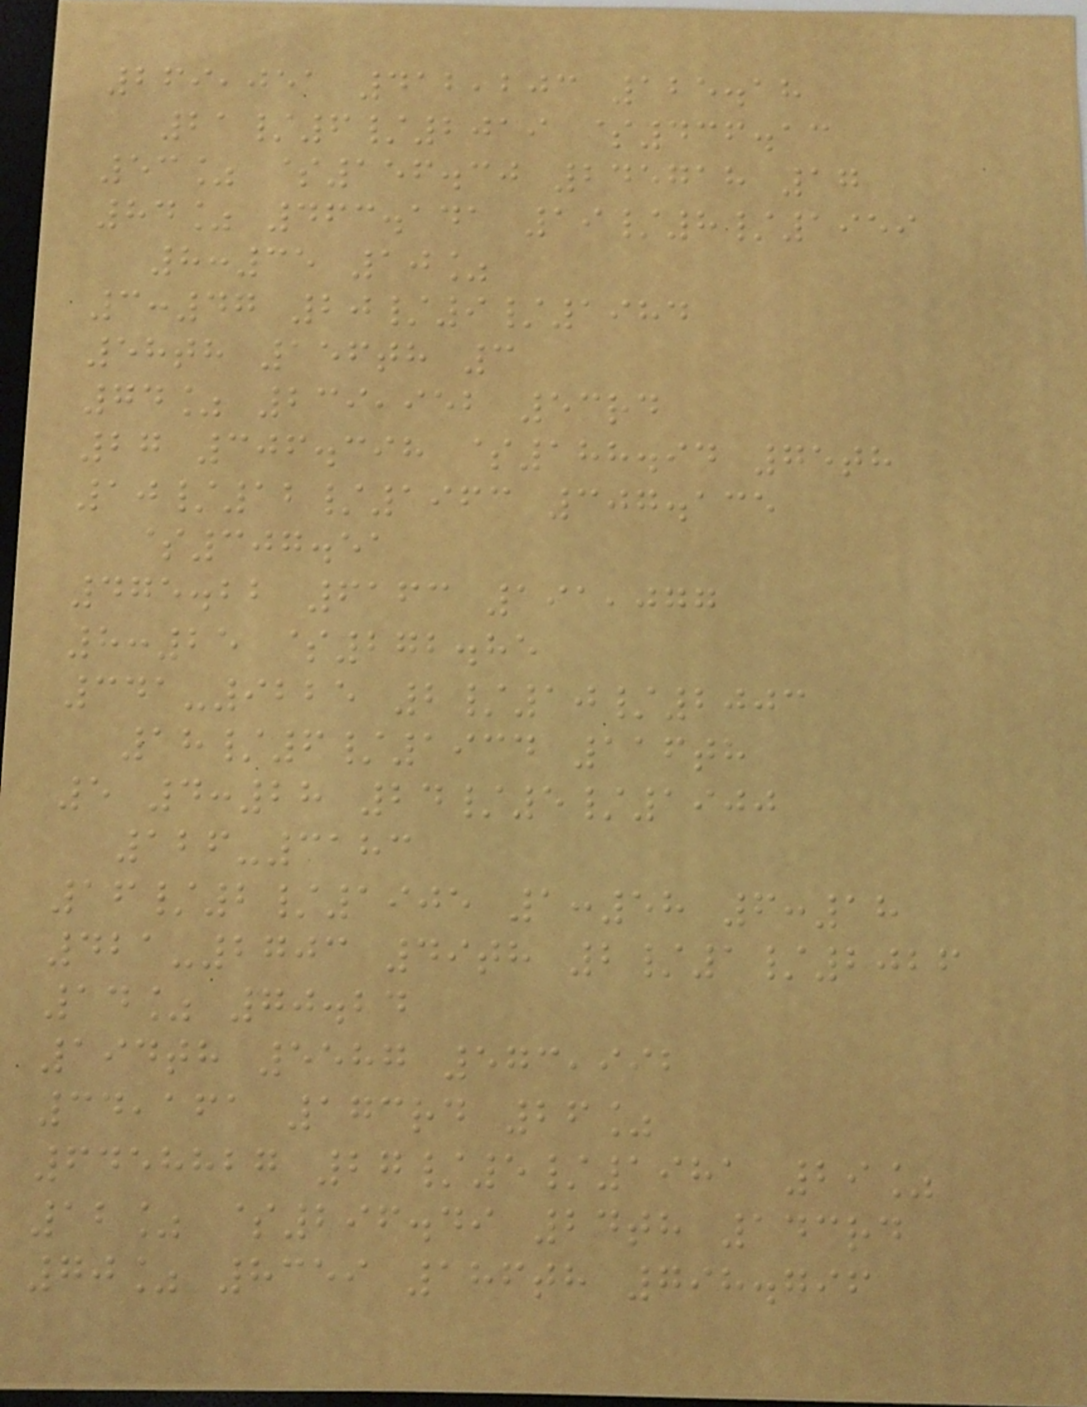269,051 412,203 125.18
21/6/2019 $436.13
53% $156.30 245718 17
84% 463.141 19/8/1959
8:35 10%
3:47 20/9/1984
58th 156th 3
74% 239,952 53rd
27 306.398 $188.94 75th
10/12/1963 307.135
$307.51
475.22 6163 191,077
8:25 $272.85
341-9225 2/10/2003
18/6/1934 116th
5 4:28 24/5/1900
126-3183
16/2/1905 1:58 6:18
421-2703 49th 2/1/2026
14% 70.24
194th 5587 573,992
34,161 173rd 26%
6458827 27/5/1981 29%
12% $296.49 24th 143rd
70% 8359 186th 798.796
